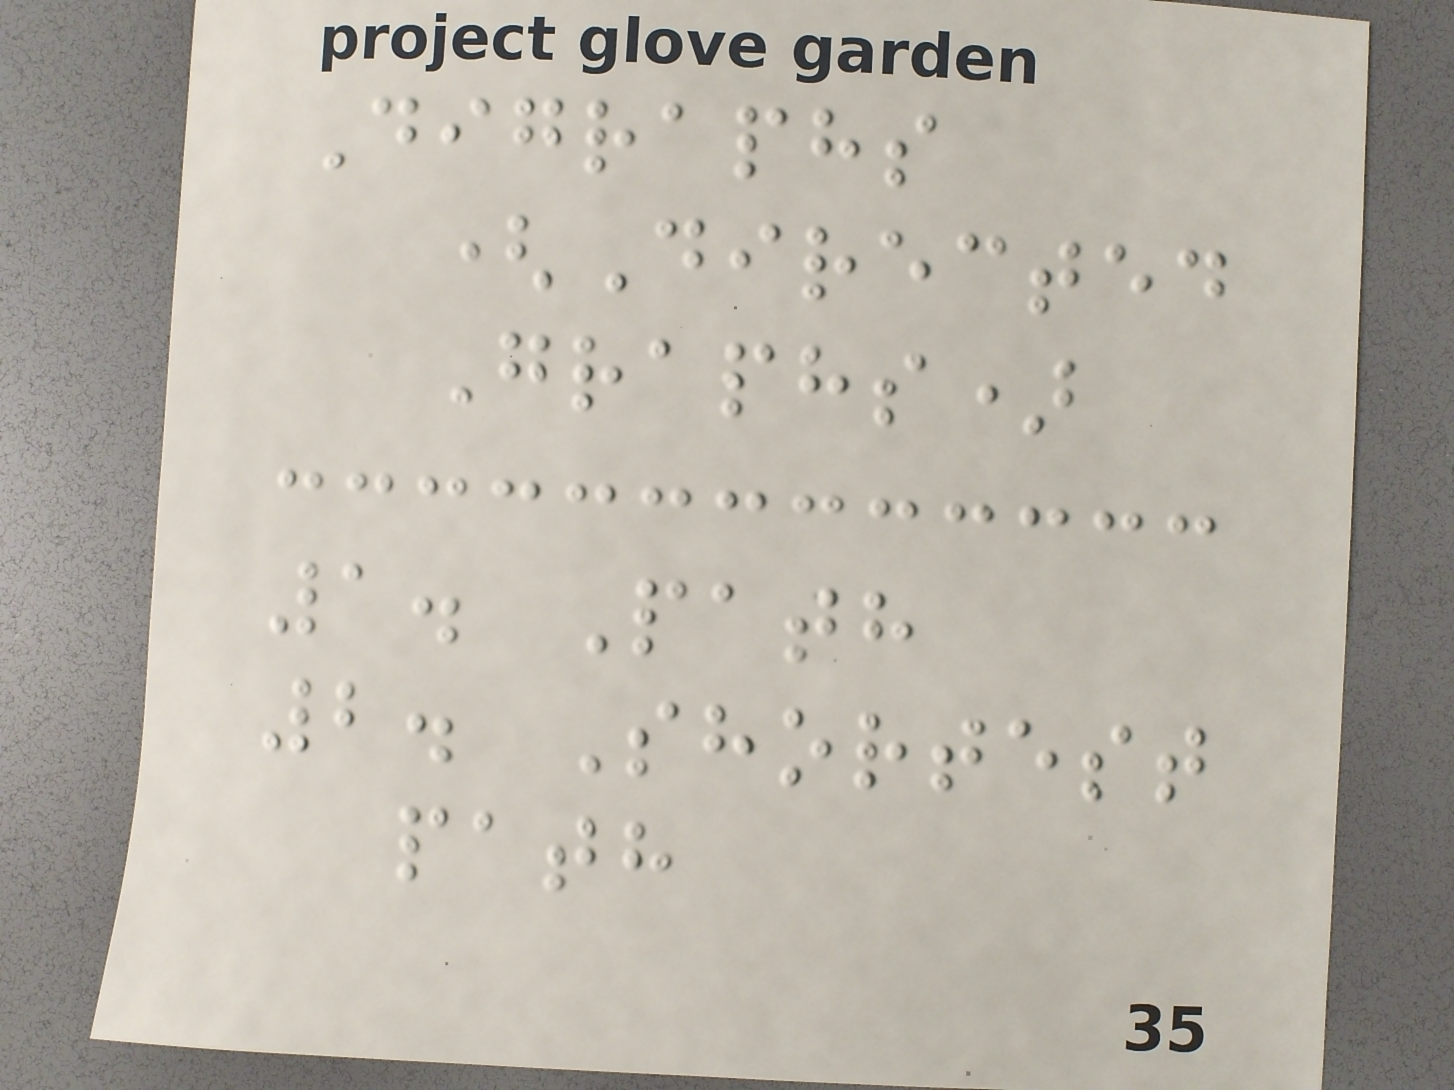Digraphs
(Directed
Graphs)
1. Path
2. Shortest
path
